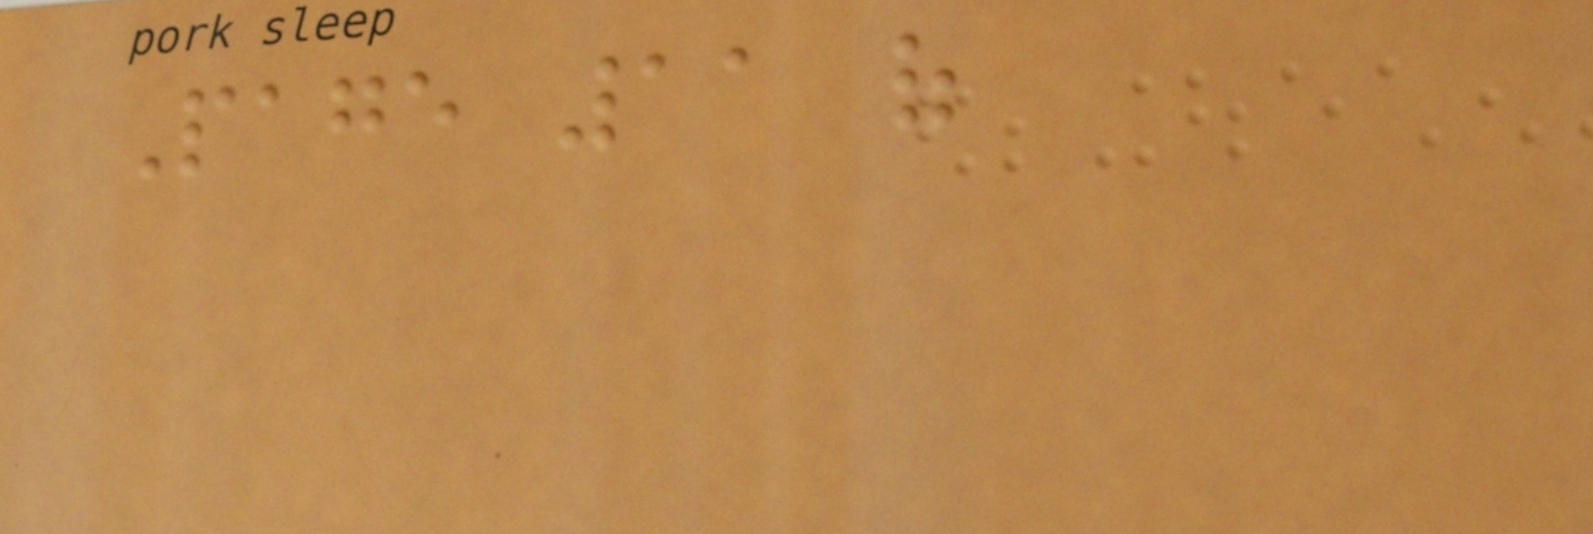Page 11 of
